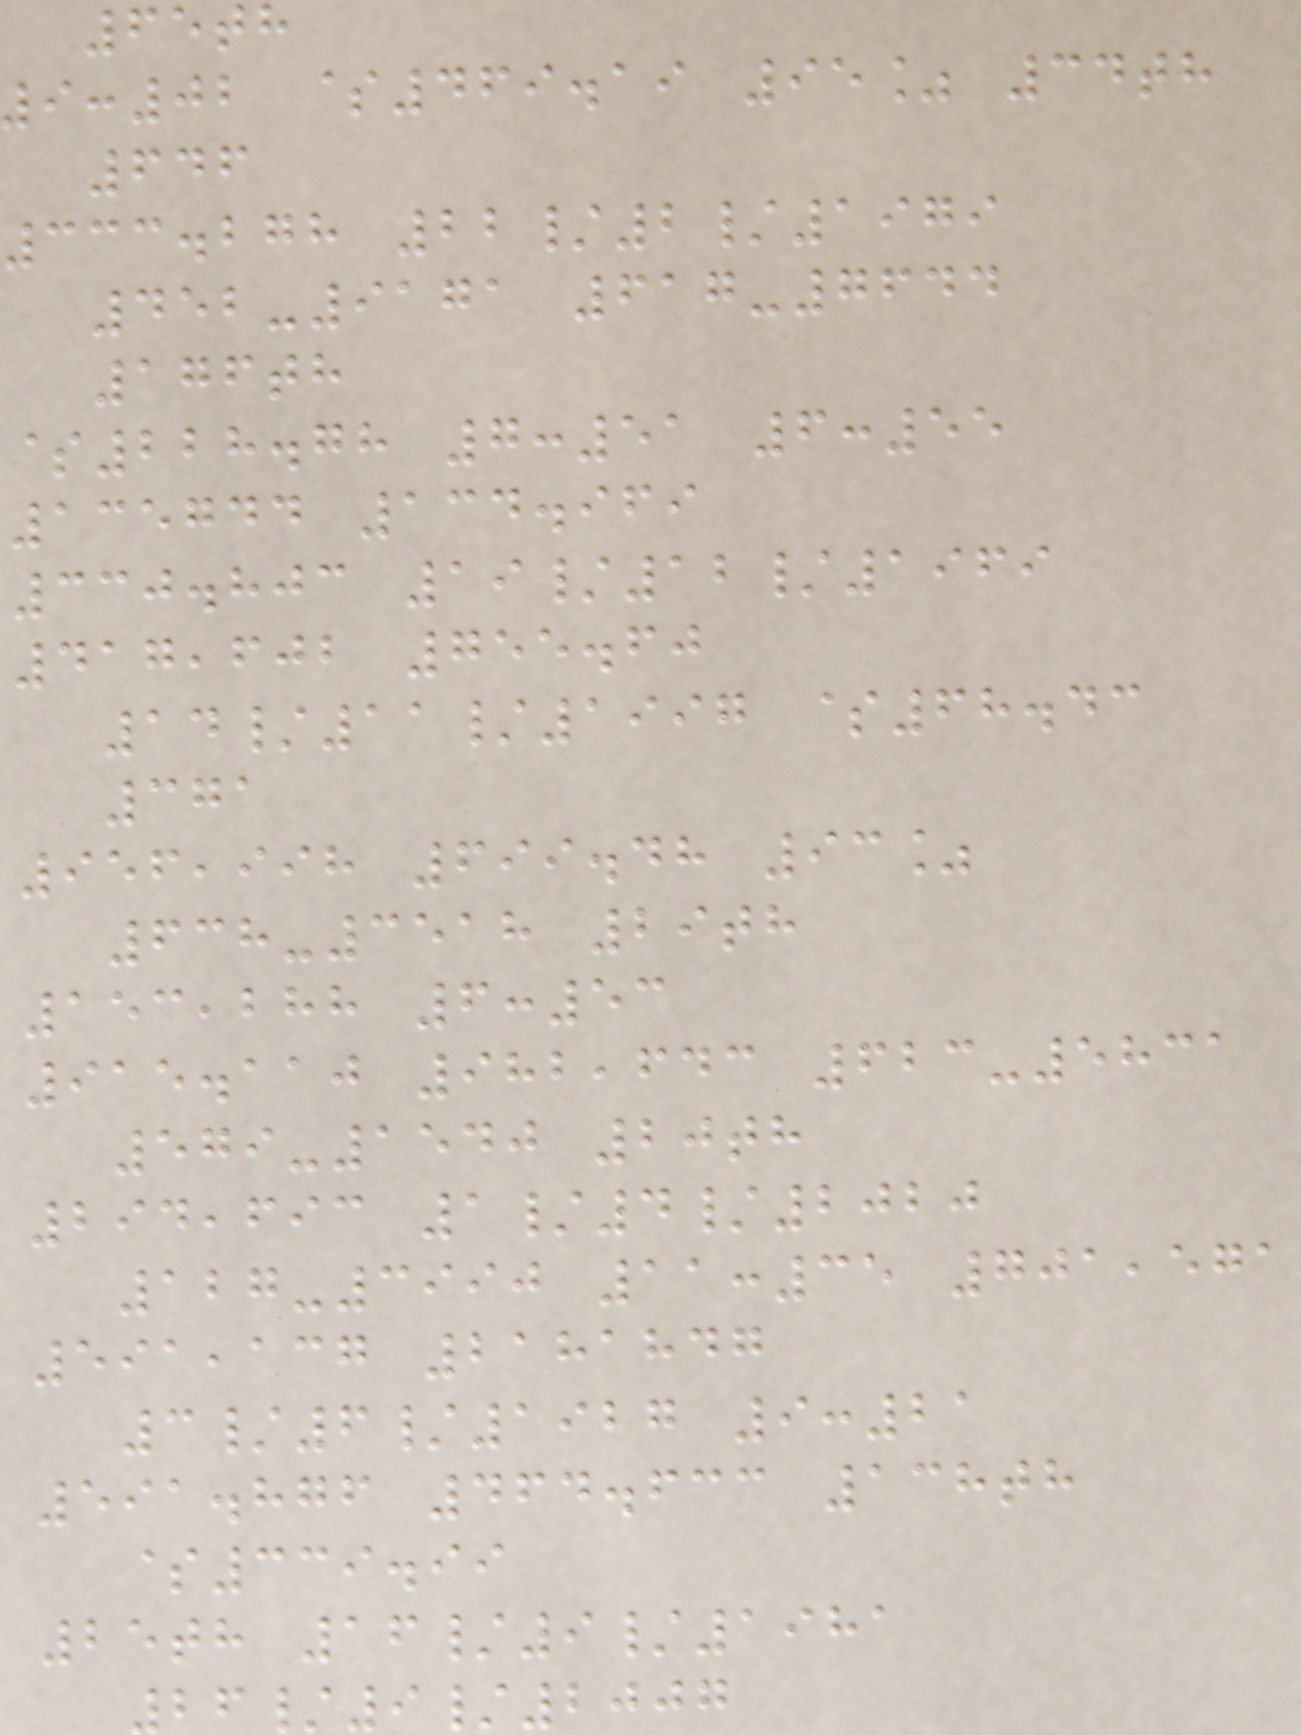65th
:02 $469.19 95% 34th
646
333.278 22/2/1979
452-9171 617-7644
176th
$228.78 7:51 6:55
135744 134.969
330.803 19/12/1969
417,602 755.60
14/11/1997 $68.43
371
956,998 699.48 93%
638-3518 29th
153,288 6:53
915.110 982,643 623-5831
579-1540 20th
294,693 1/4/2020
127-3990 11:35 701,571
591,137 2181847
3/6/1927 9:21
591.876 464.633 138th
$339.99
25th 16/9/1981
26/9/2007
